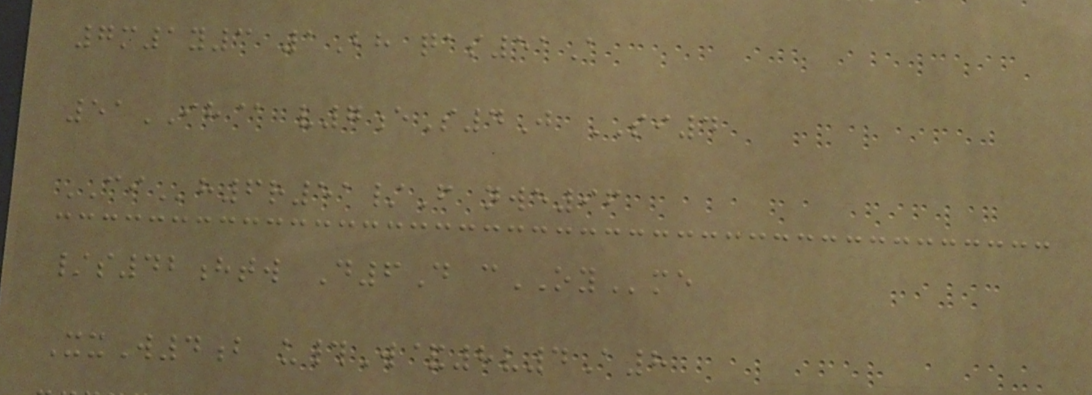7m1y3 1Bh qas51A
51IH@ v7eS4J SI4
CIh6r51/F nwe96
/s42htw D6D cOYme
XxW4b u#W&8v4A8
